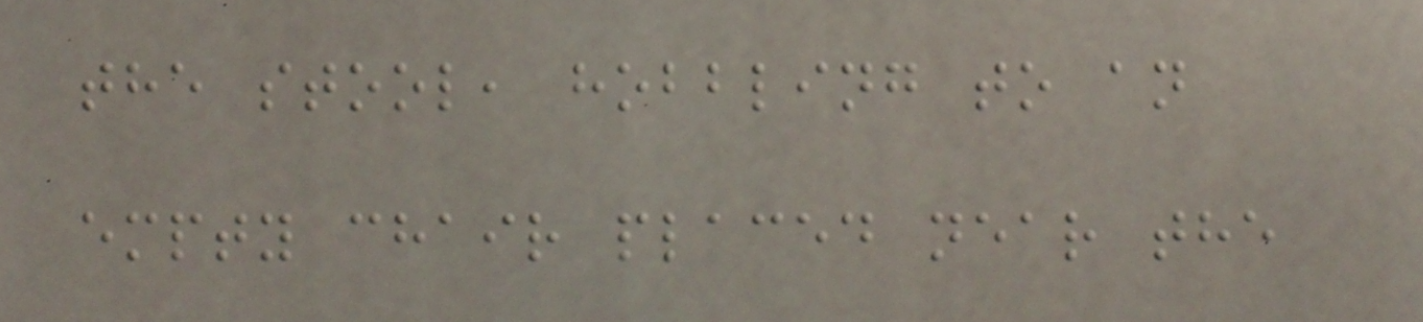the stool, hobbling to an
empty chair placed near the
